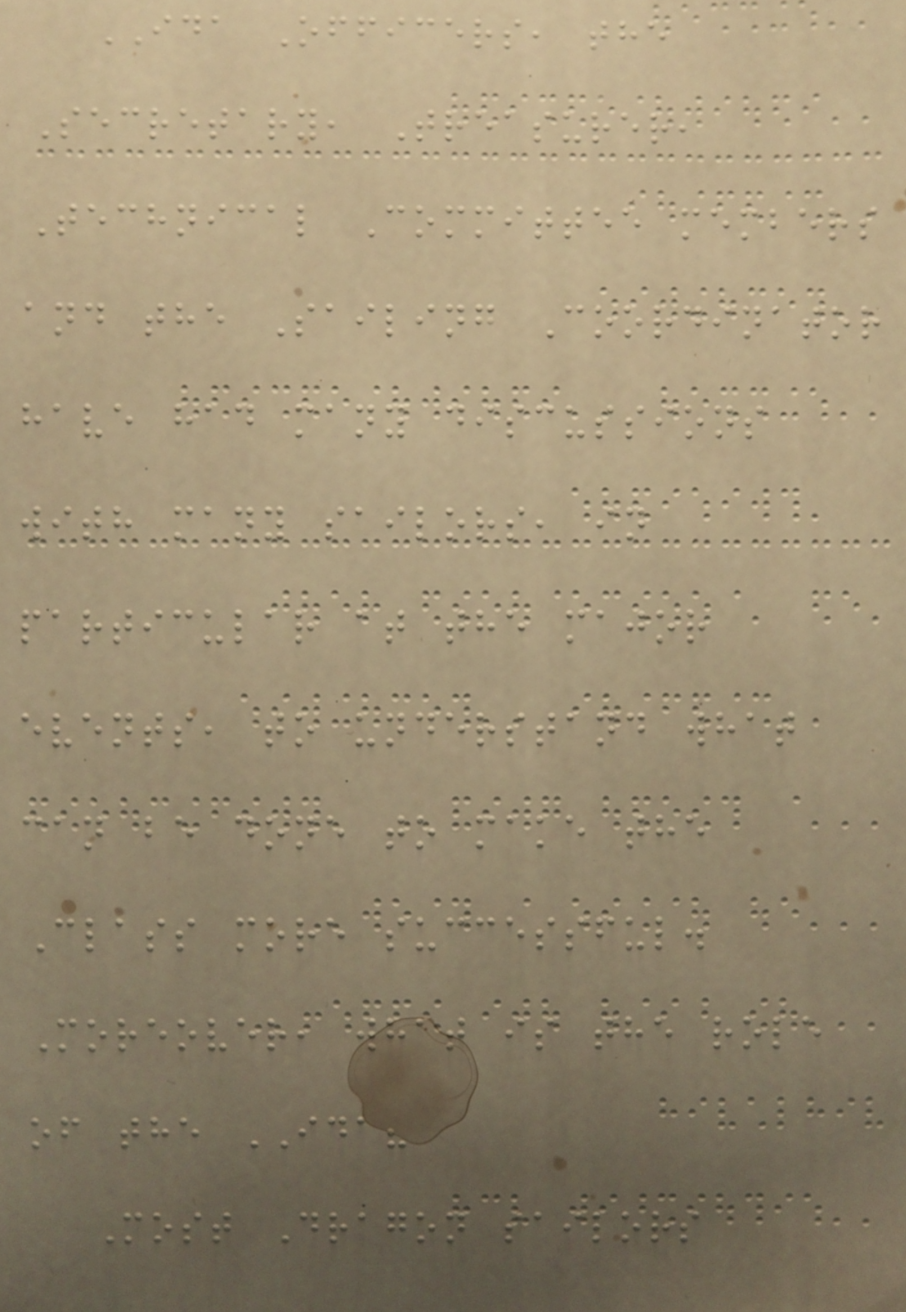IDA Officers, the
Secretary, Treasurer,
Technical Committee members
and the Sailing Coordinator
have had many discussions
with many sailors, in
particular at the major
events, to understand what
can be done to make the
Class more successful.
Moreover, what is the role
of the IDA?
Most Dragon sailors
